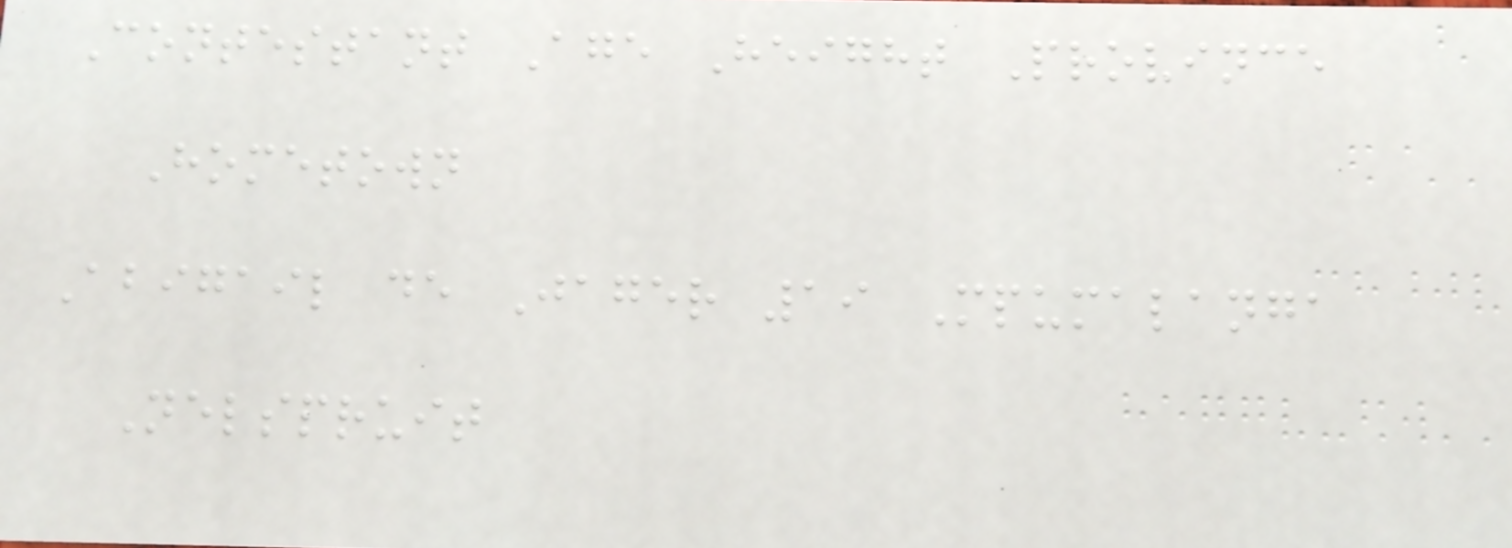Contestant Age Height Province
Hometown
Abigail de Jager 19 Mpumalanga
Nelspruit
